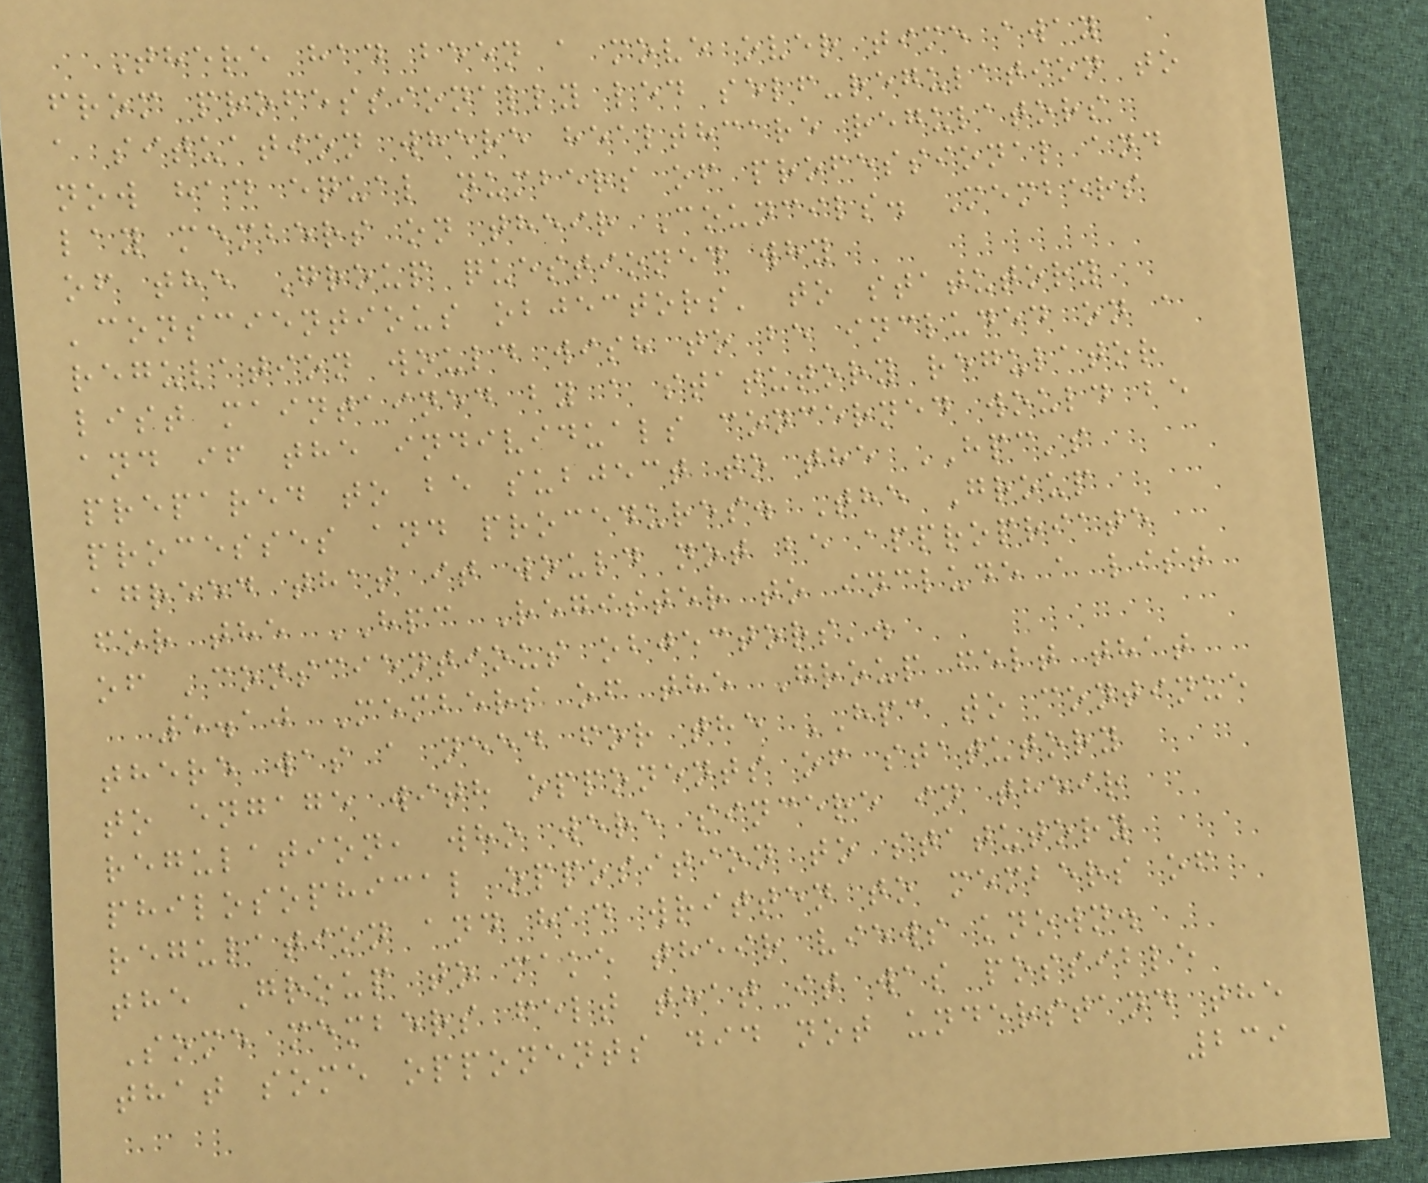There had been a move over time away
from professionally led self-regulation to
a situation where healthcare regulators
now had equal numbers of professional and
lay members on their Councils. Members
of the Group questioned why
'conscientious objectors' to statutory
regulation would wish to be included on a
list maintained by a statutory regulator
and if the individuals concerned would be
prepared to be subject to the HPC's
processes and procedures. The Group
agreed that it would not be appropriate
for the HPC Register to include a list
of 'conscientious objectors'.
5.10 Members of the Group felt that
there was a need for the HPC to continue
to engage with opponents of statutory
regulation, who were sincere in their
philosophical opposition to statutory
regulation and had written to members of
the Group to make their views known.
Some members felt that it was possible
that some opponents did not understand the
239
